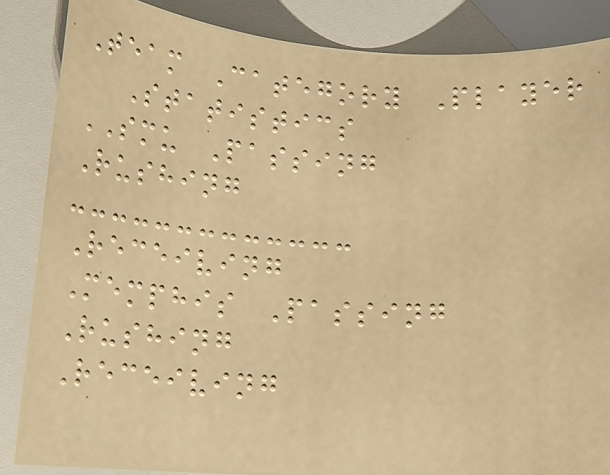Team Category Player
Statistics
SMU Passing
Rushing
Receiving
Memphis Passing
Rushing
Receiving
